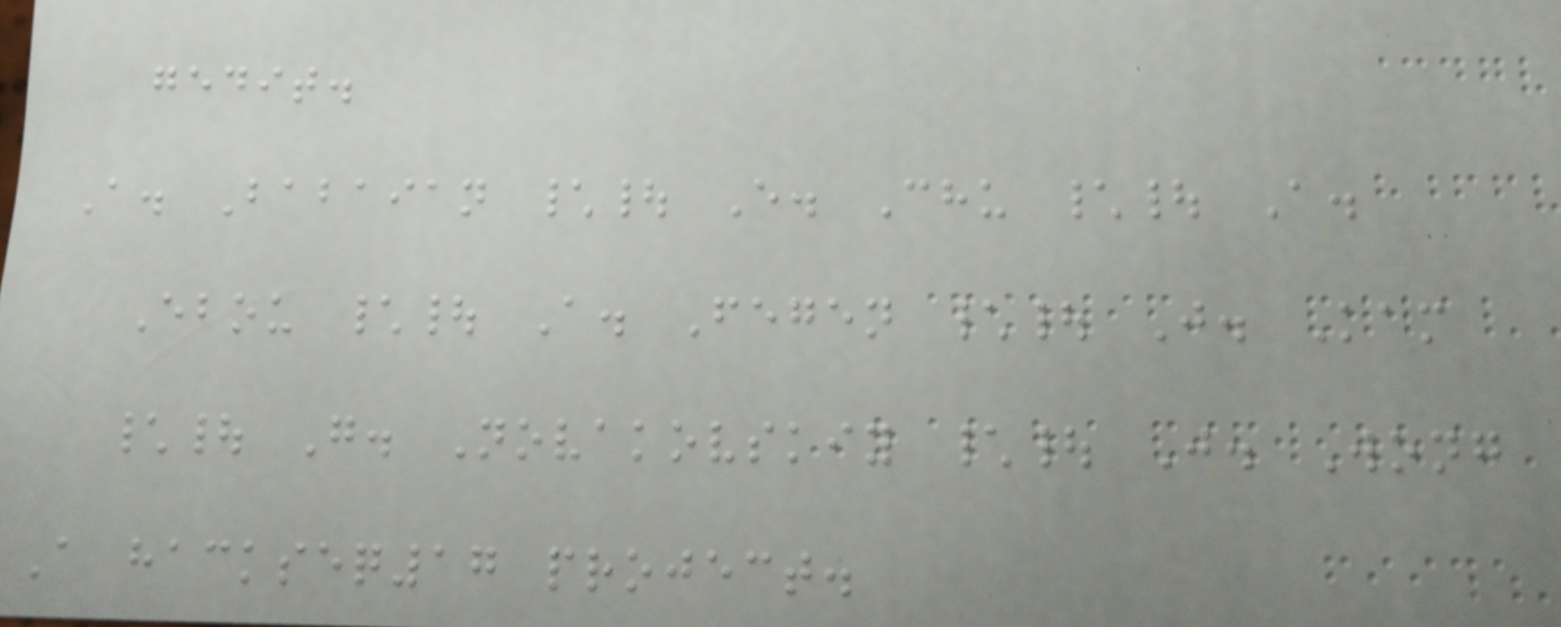gedit.
A. Babaian \| E. Chu \| A.
Ebou \| A. Fegen \| J. Kam
\| G. Novakovskiy \| J. Wong
A hackseq17 project.
